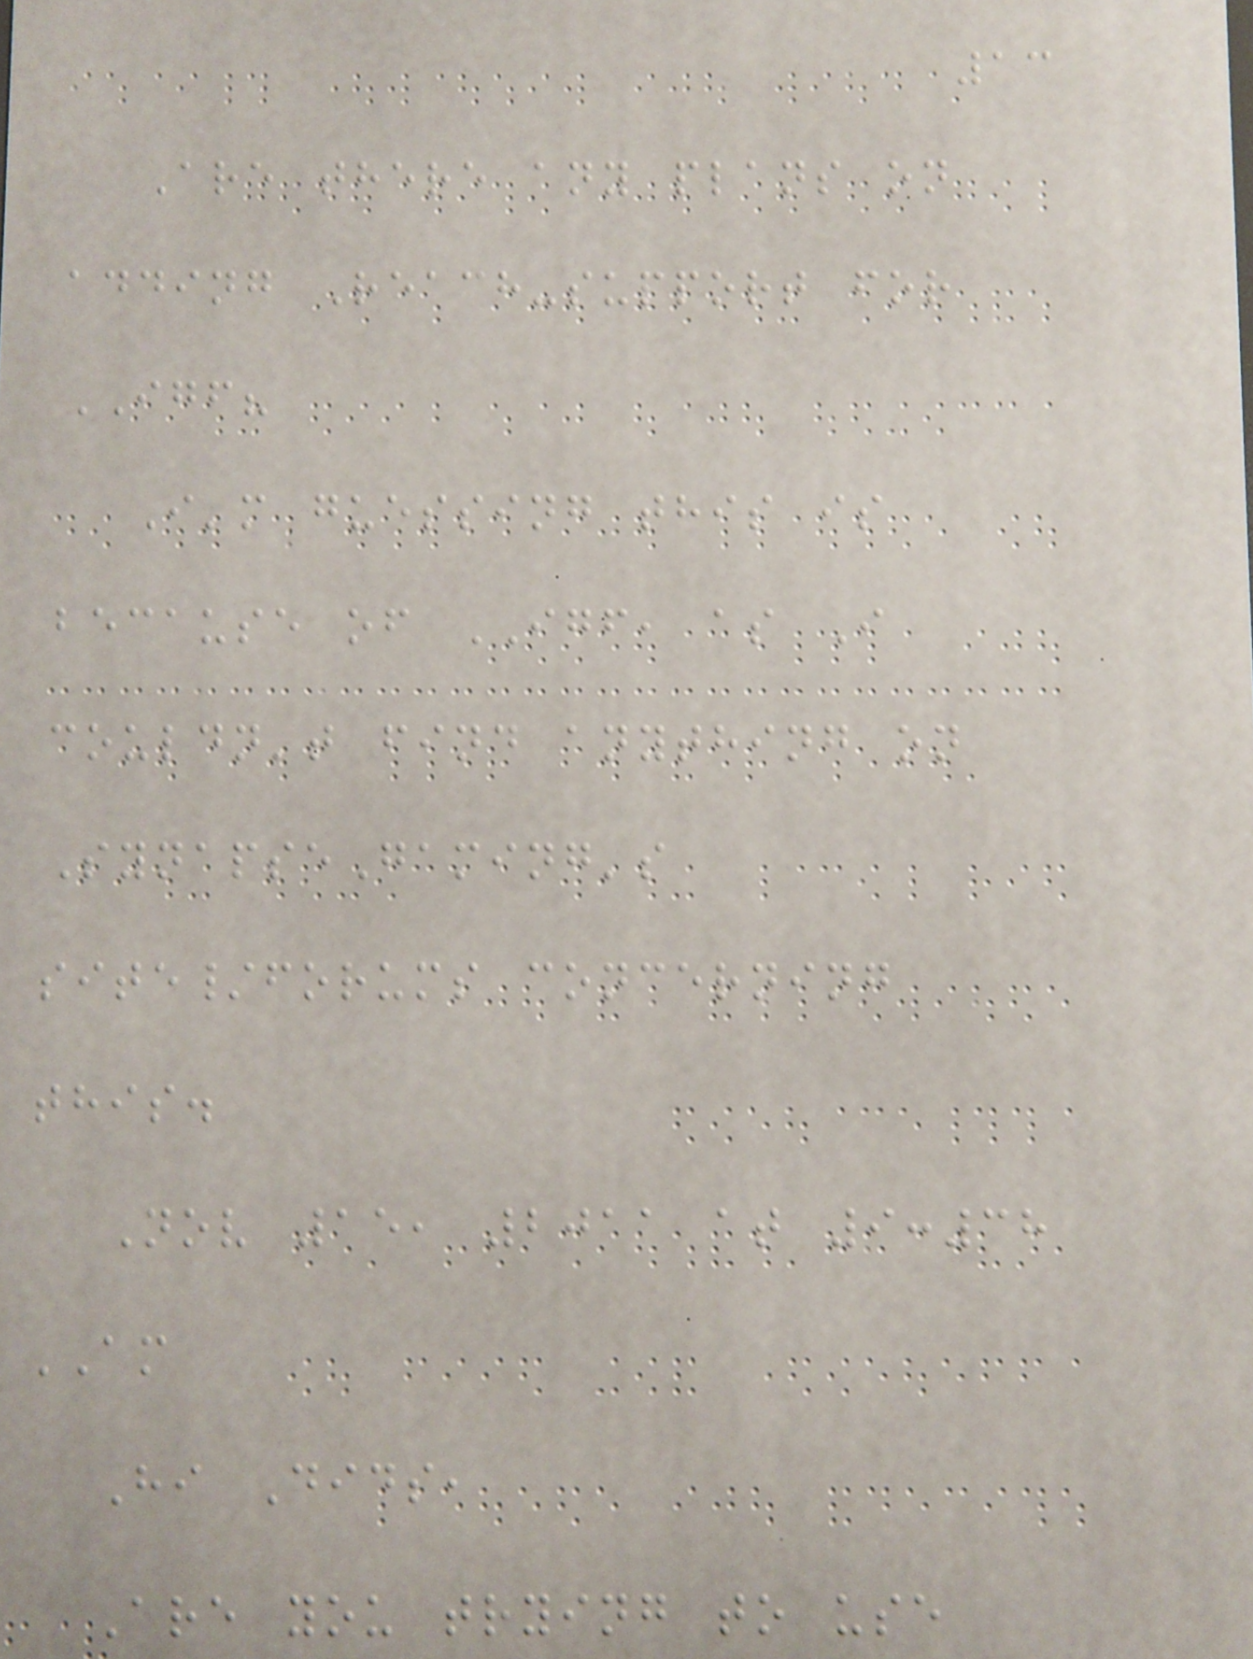13
Are there any plans on
adding Reach-support for
IGF?
I'm guessing this is
because of IGF, as I
couldn't find anything on
SynapseGaming's
site/forums concerning
this.
Nov 15, 2011 at 9:38
AM
Hi Dids,
Are you trying to use
